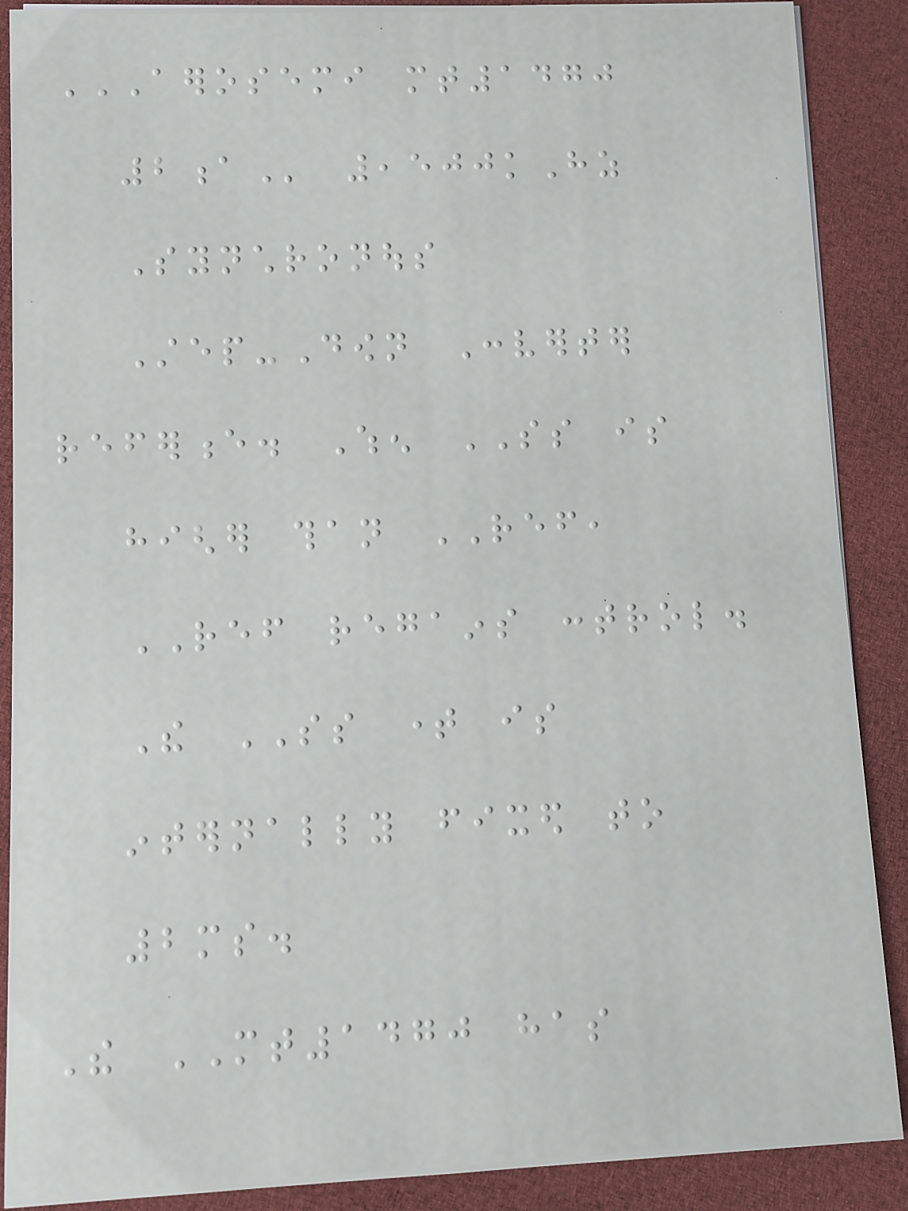AEROSEMI MT1470
2A ,500kHz
Synchronous
Step-Down Converter
reference. When SS is
higher than REF,
REF regains control.
The SS time is
internally fixed to
2ms.
The MT1470 has
